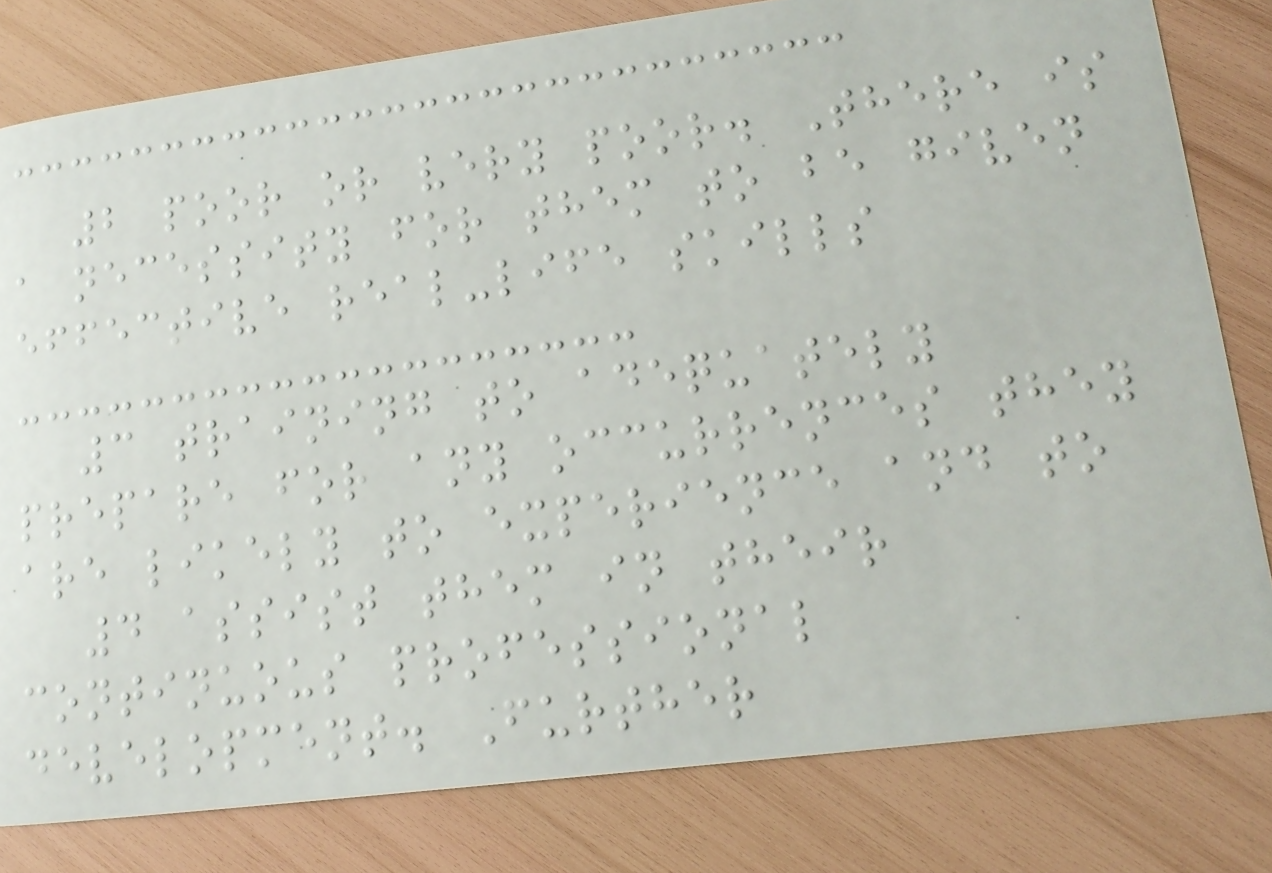2 poor or very poor. There is
a necessity for them to be given
effective real-life skills
3 training to adequately
prepare for any occurrences they
are likely to experience and to
4 assist them in their
continuous professional
development. Further
